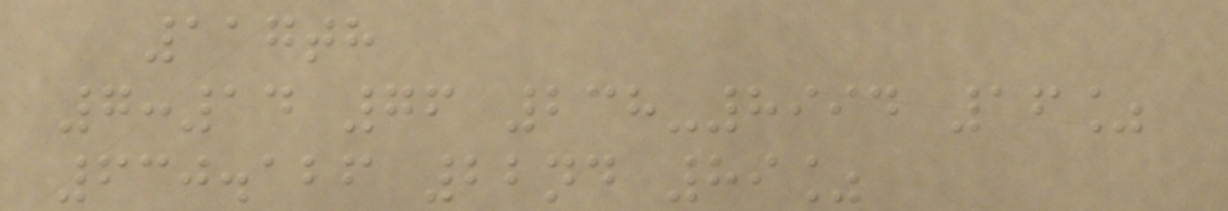117th
7:14 76 238-8994 16%
630.126 22nd 89%
